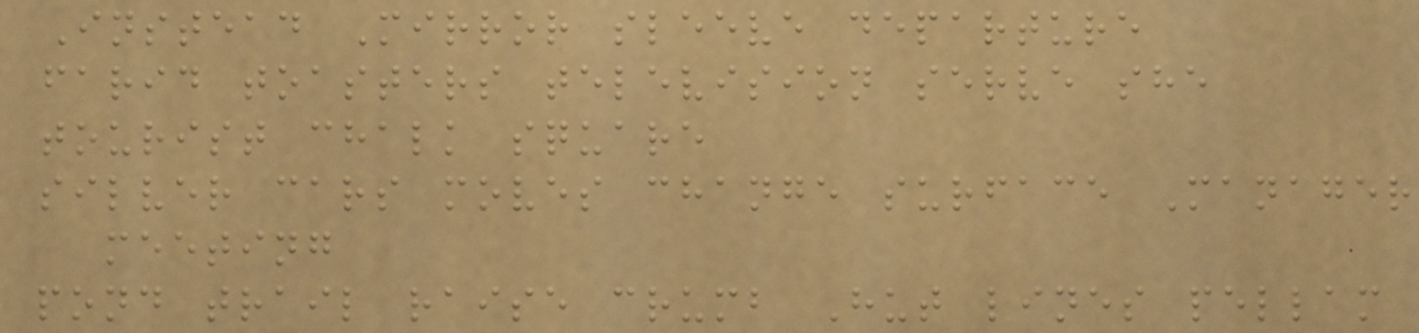Instead Mirror sleeve departure
farid toasters television serve she
tourist chalk square
silver cars moves change surface Manager
meeting
pond trail raise crumb Hut lines pellam
